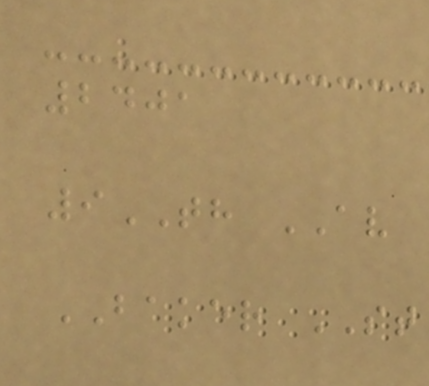2401
9TH AV
BAKER ST
